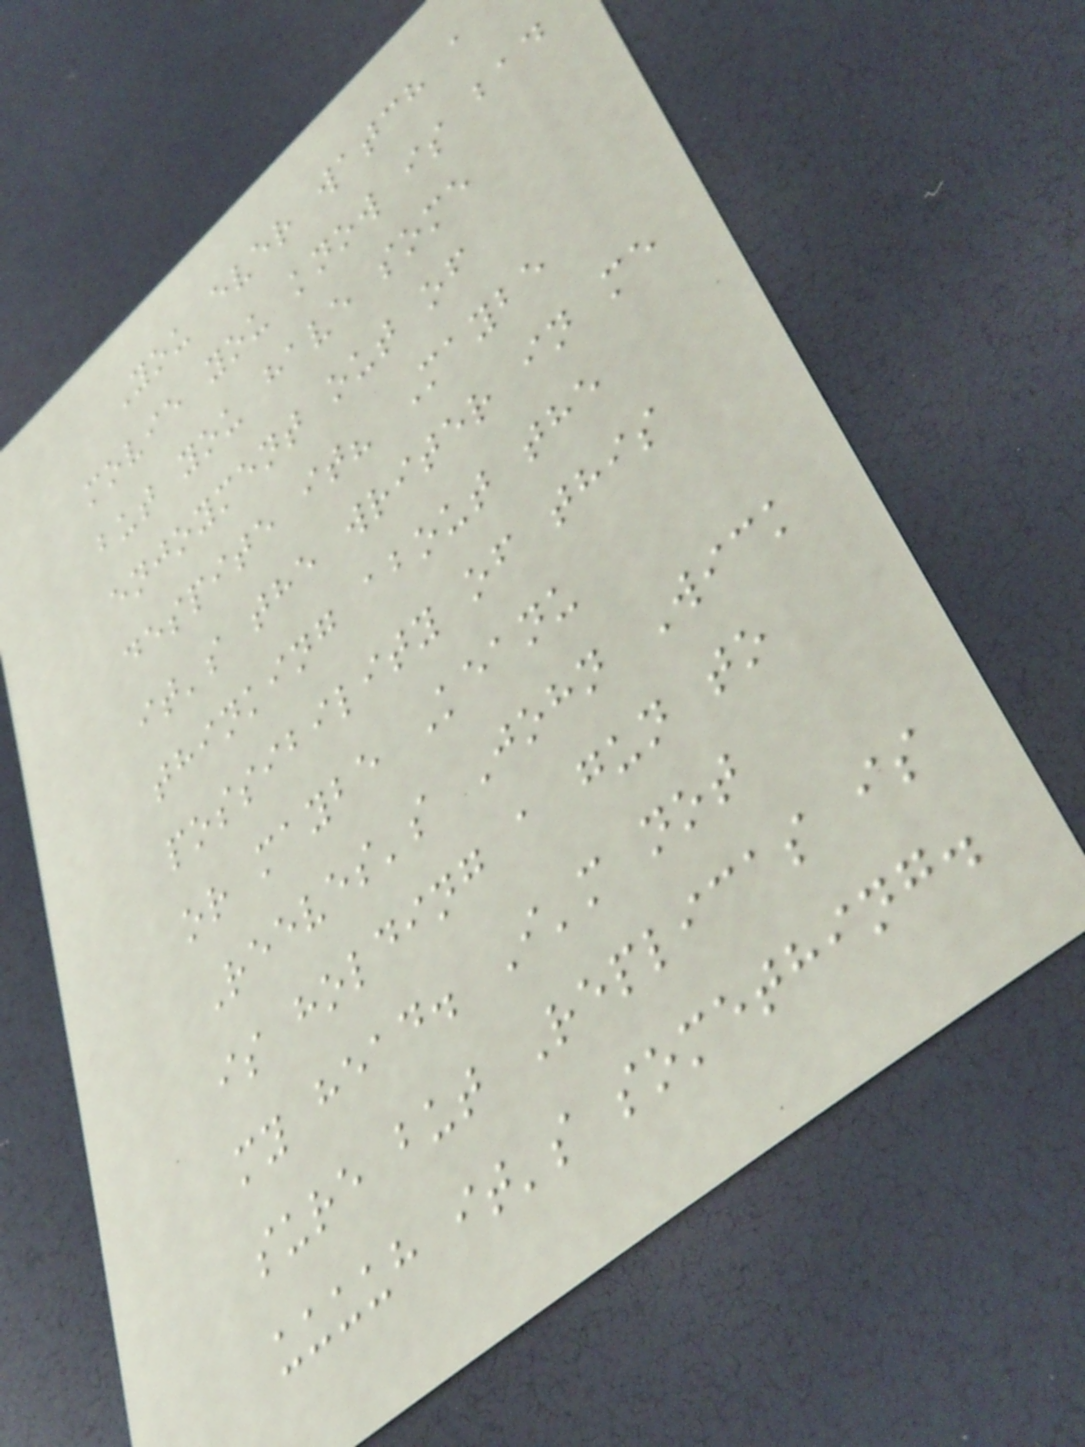You ever watch a
movie you know is bad
but you have some
enjoyment out of
despite it? Maybe
it's the writer in me
thinking about the
possibility of this
or maybe Keanu
Reeves's John Wick
is holding a gun to
my head. I'm not
sure but Replicas is
uuuuh it's something.
